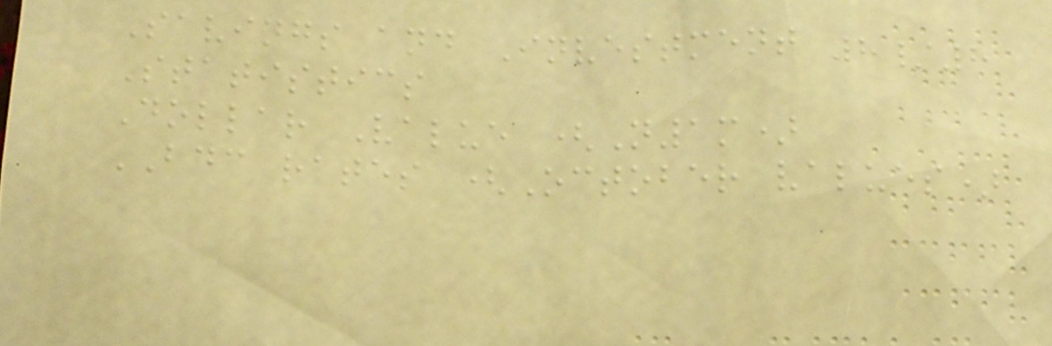Savings and Investment 8/8
Statistics
Dollar Value (N1m)
BDC rates (October values)
